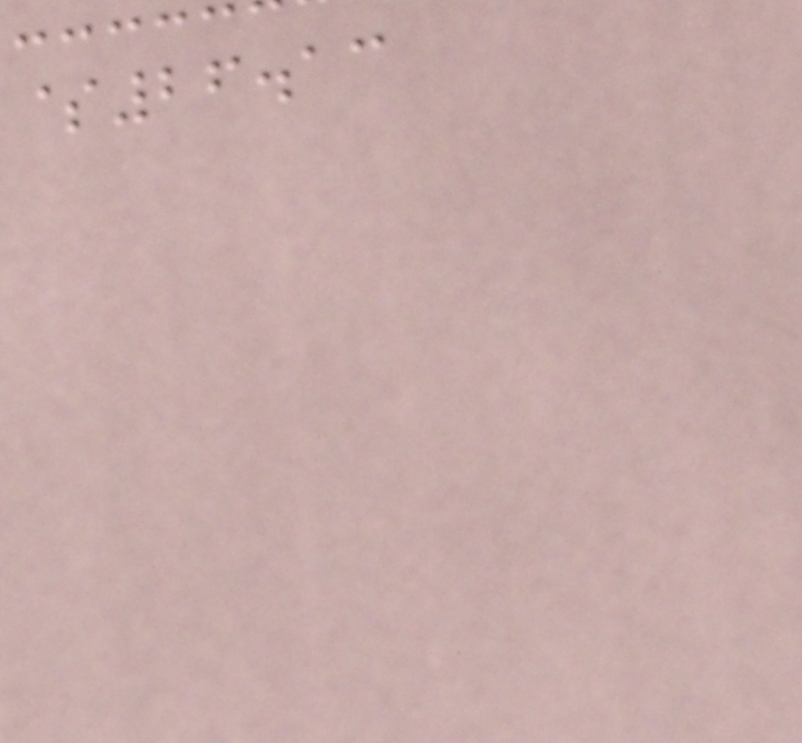$26.13
